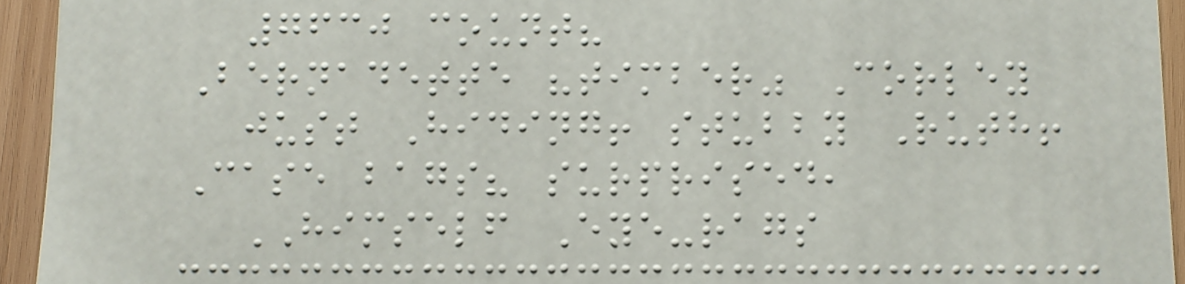7630 count?
Bernadette "timber" Corley
just Hiding! stubby Ruth!
Case bags? surprised,
HIMSELF Eye-rags
